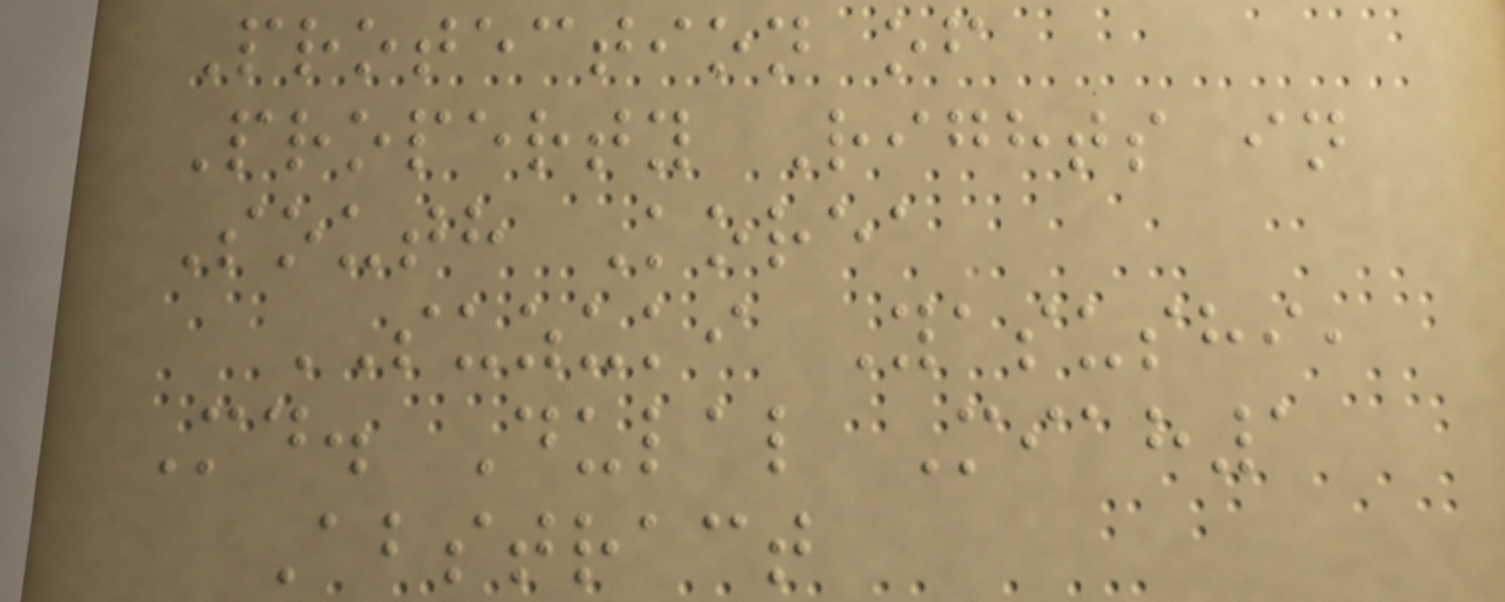Protection of
Property Rights in
South Korea
SUZUKI Yasushi,
Md. Dulal Miah1
Abstract
